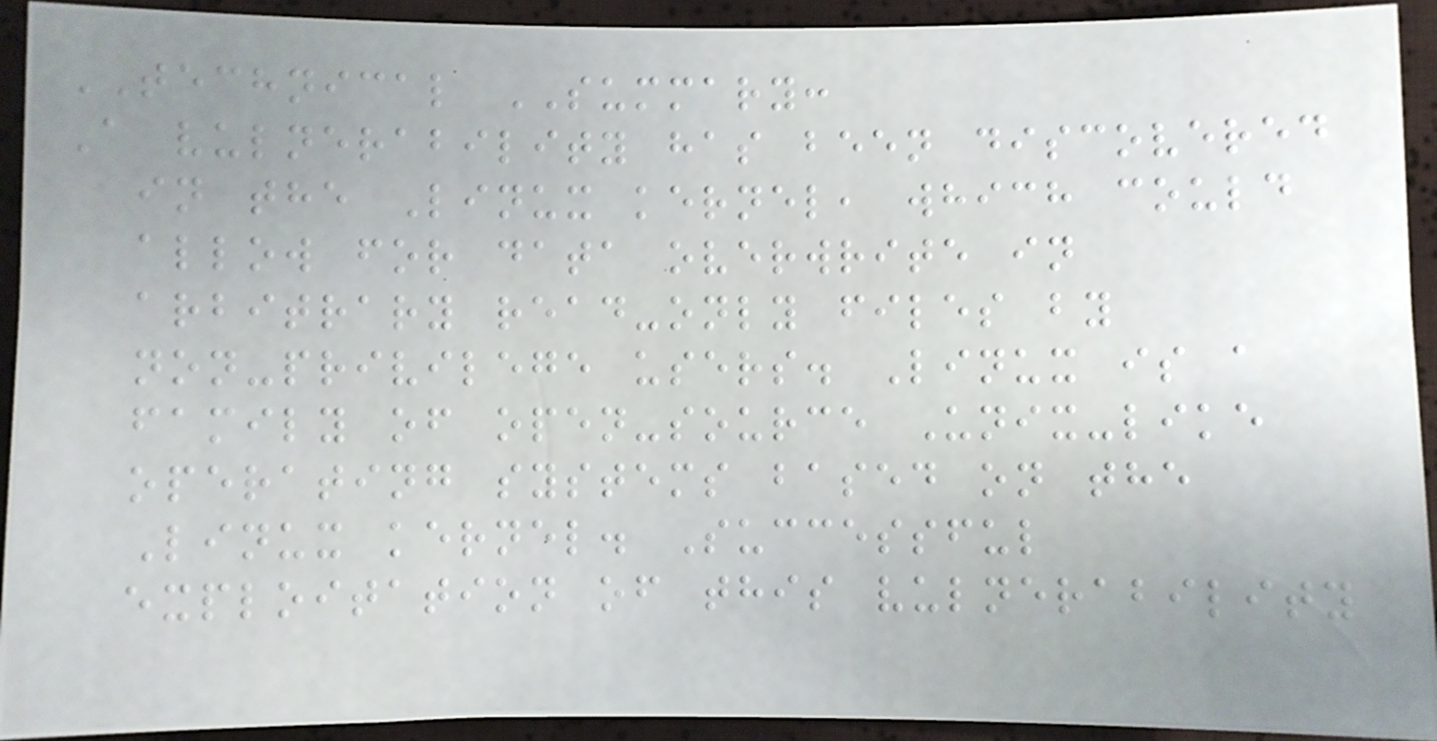TECHNICAL SUMMARY:
A vulnerability has been discovered
in the Linux kernel, which could
allow for data overwrite in
arbitrary read-only files by
non-privilege users. Linux is a
family of open-source Unix-like
operating systems based on the
Linux kernel. Successful
exploitation of this vulnerability
